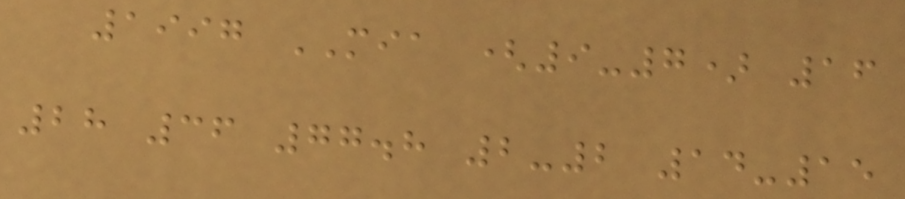1997 MIA (9-7) 16
28 36 77.8 2-2 14-15
